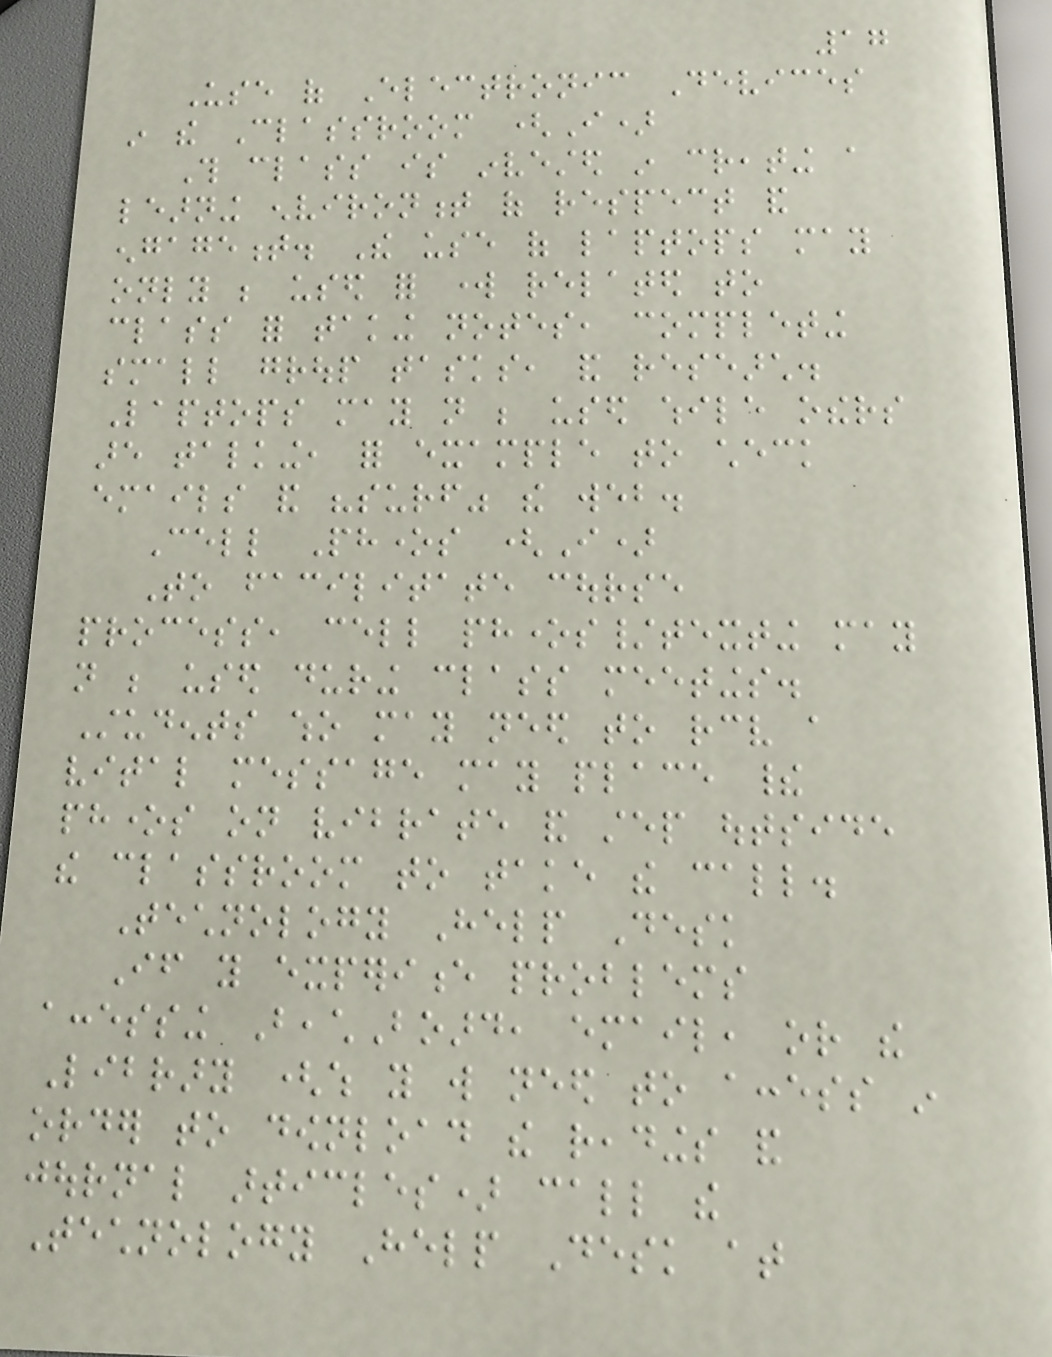17
Use of Electronic Devices
in the Classroom (I)
This class is invested in creating a
learning environment of respect and
engagement. The use of laptops may
only be used for work related to
class for taking notes, completing
small group tasks, and research.
Laptops may not be used while others
are talking, for example to check
emails and "surf" the web.
Cell Phones (I)
To facilitate course
process, cell phones/texting may
not be used during class meetings.
Students who may need to receive a
vital message may place their
phones on vibrate and step outside
the classroom to take the call.
Technology Help Desk
If you experience problems
accessing BeachBoard, email, or the
Library (which you will need to access in
order to download the readings and
journal articles) call the
Technology Help Desk at
